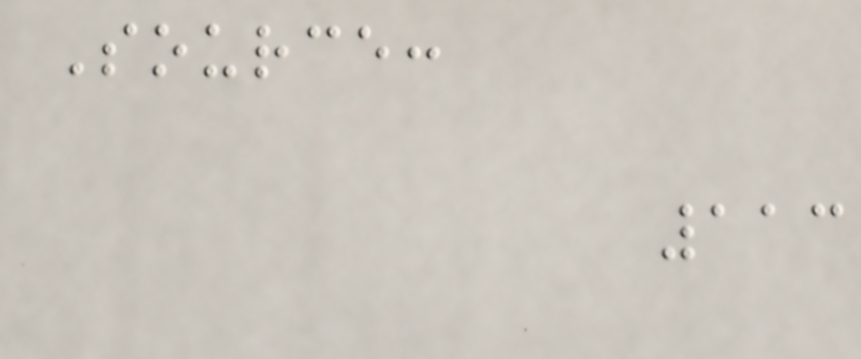Source:
113
